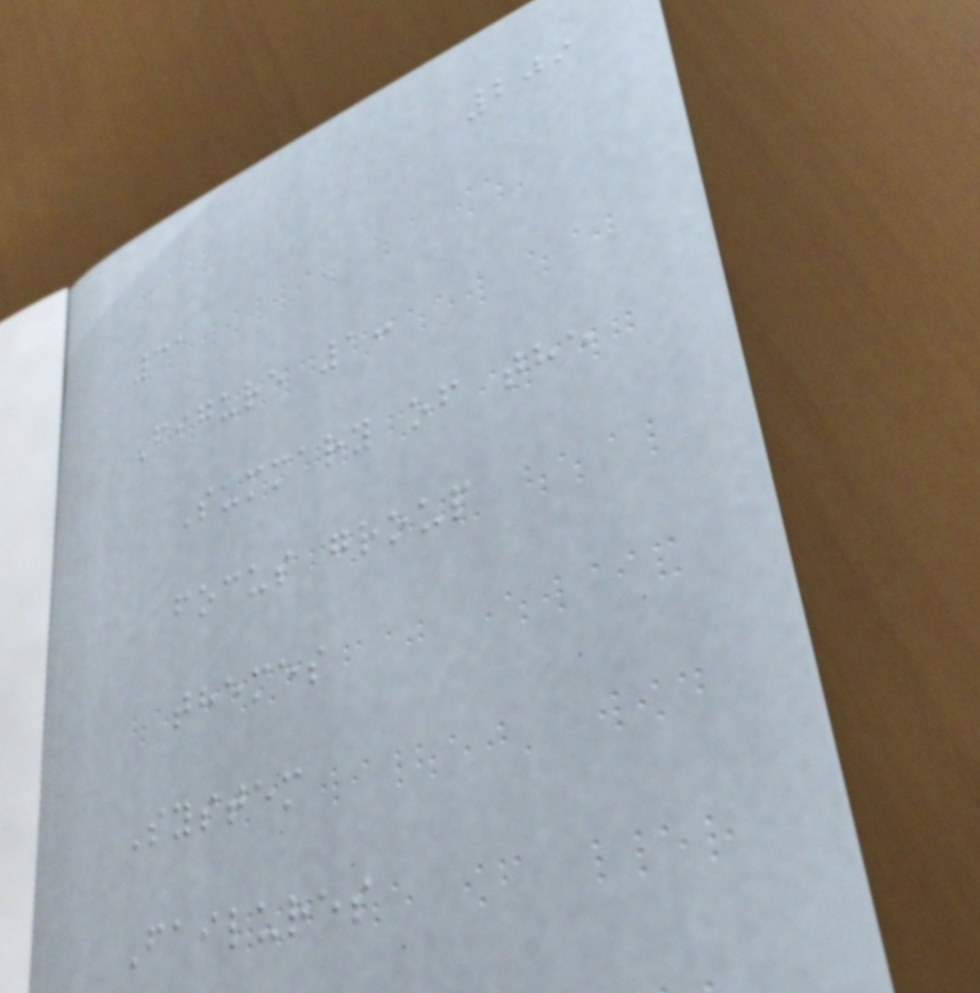209
31
Figure 1:
Summary of the
focus group
themes
System
Failures
